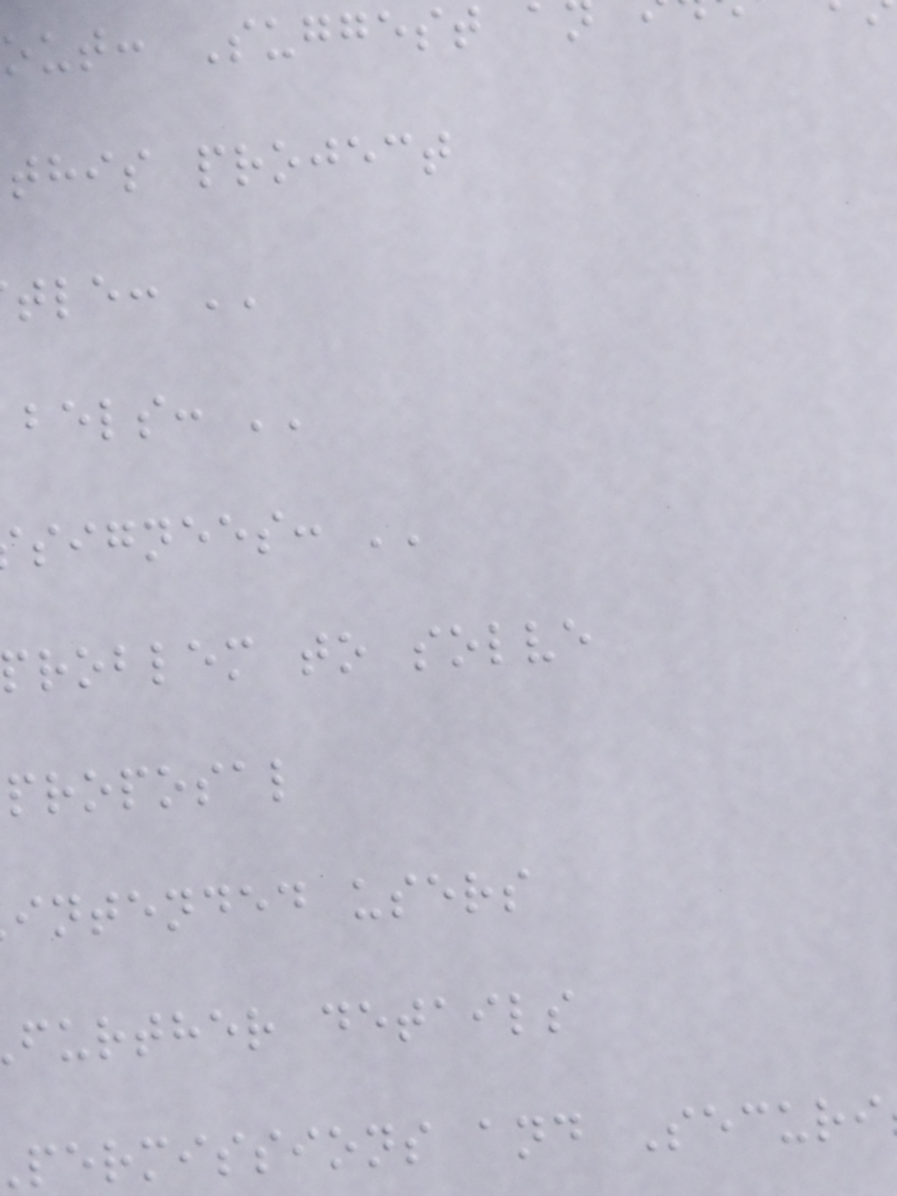out: Suggest
this project
tle: ''
bels: ''
signees: ''
problem to solve
proposal
intended users
further details
permissions and Securi
